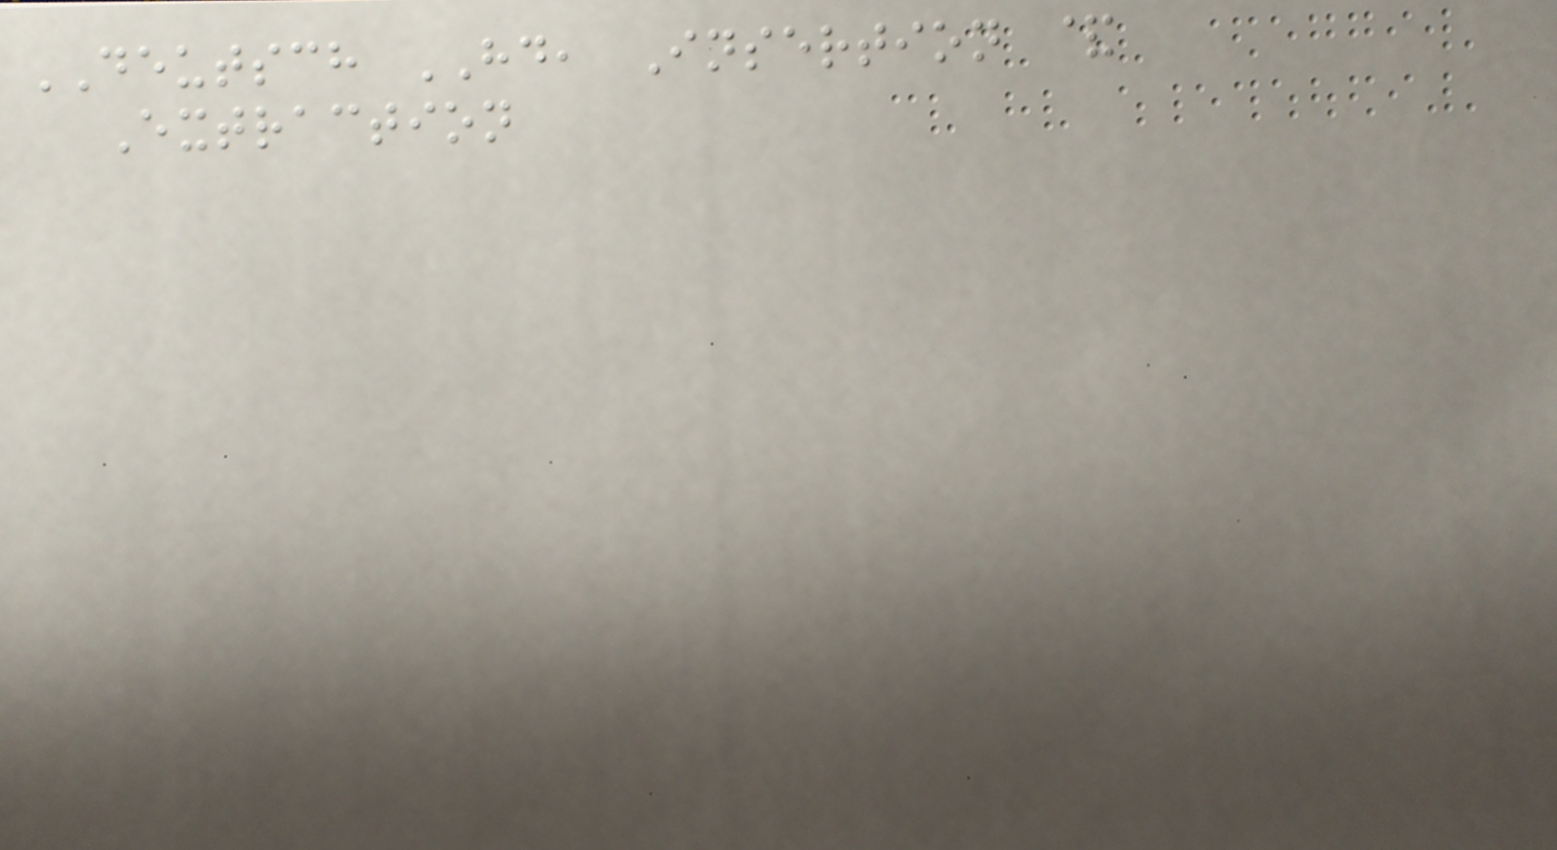DEUTSCH HD, Insertion &
Extraction
